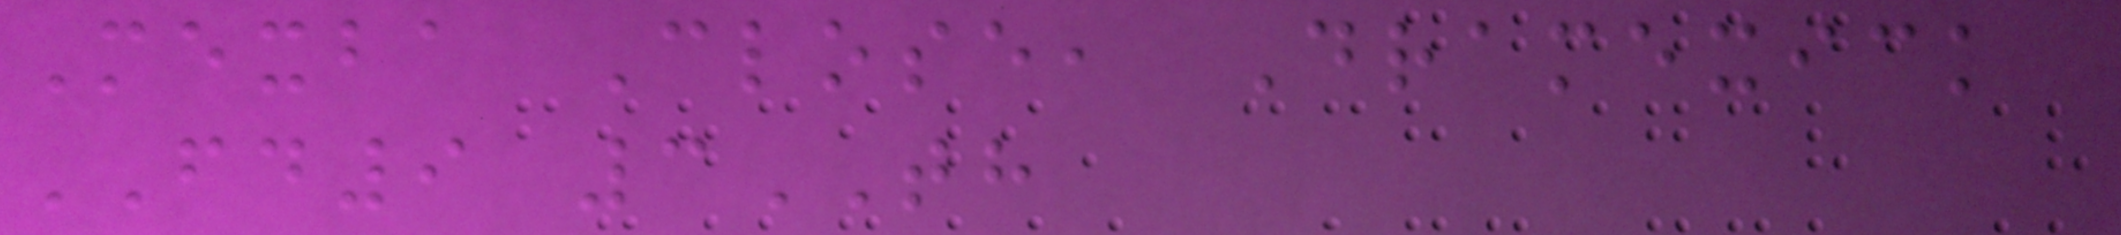Mexba Close, Dramexick
FD9 3TH
